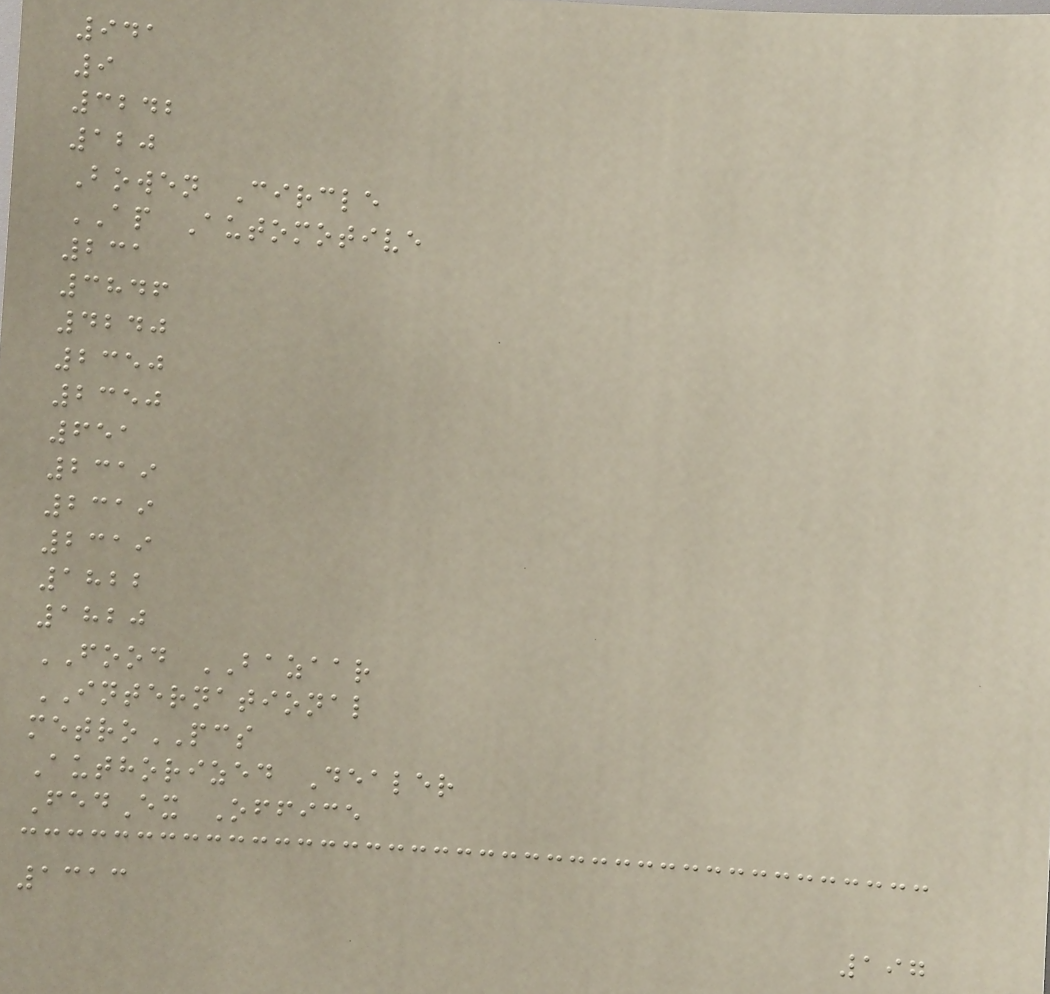941
9
3242
120
Bowen Circle
AP Automotive
231
3846
4240
2350
2350
651
2319
2319
2319
1822
1820
FOOD BAZAAR
INTERNATIONAL
metroPCS
Authorized Dealer
FedEx Office
1313
197
